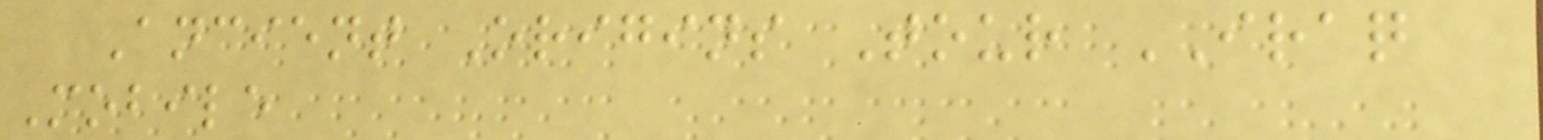Ancient Origins Tour IRAQ
Mobile
